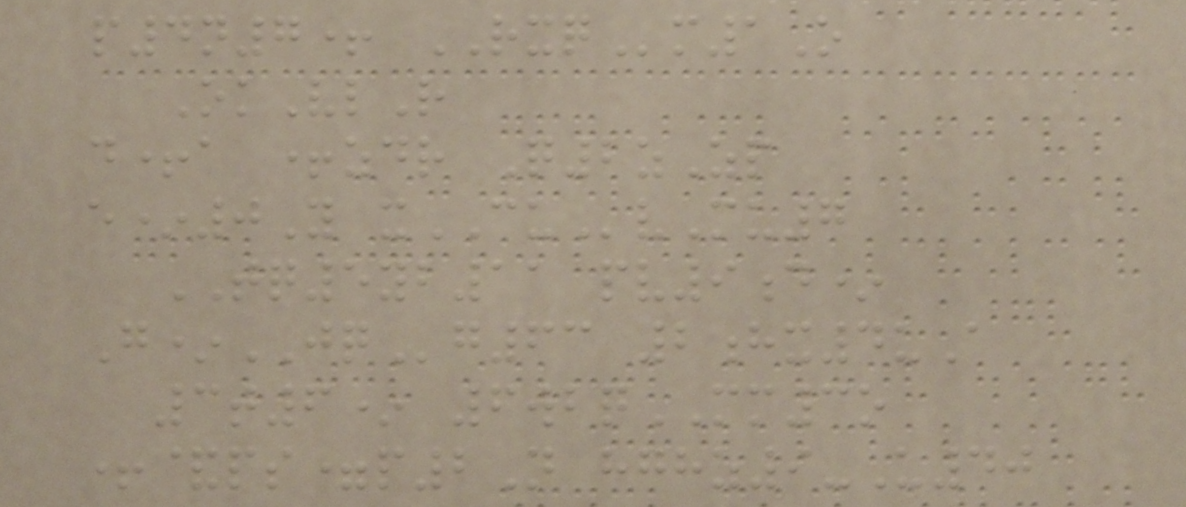p4n7+ RXQm1O
OkVlR
d+a +zdr Q2zZp
e*0Y xCUvMu7
TQ5yb11 pv9d*
G*JQg63 2hx4uA
3t6* 6wbqMM3o
+&ps=p2N hghz9-U40
